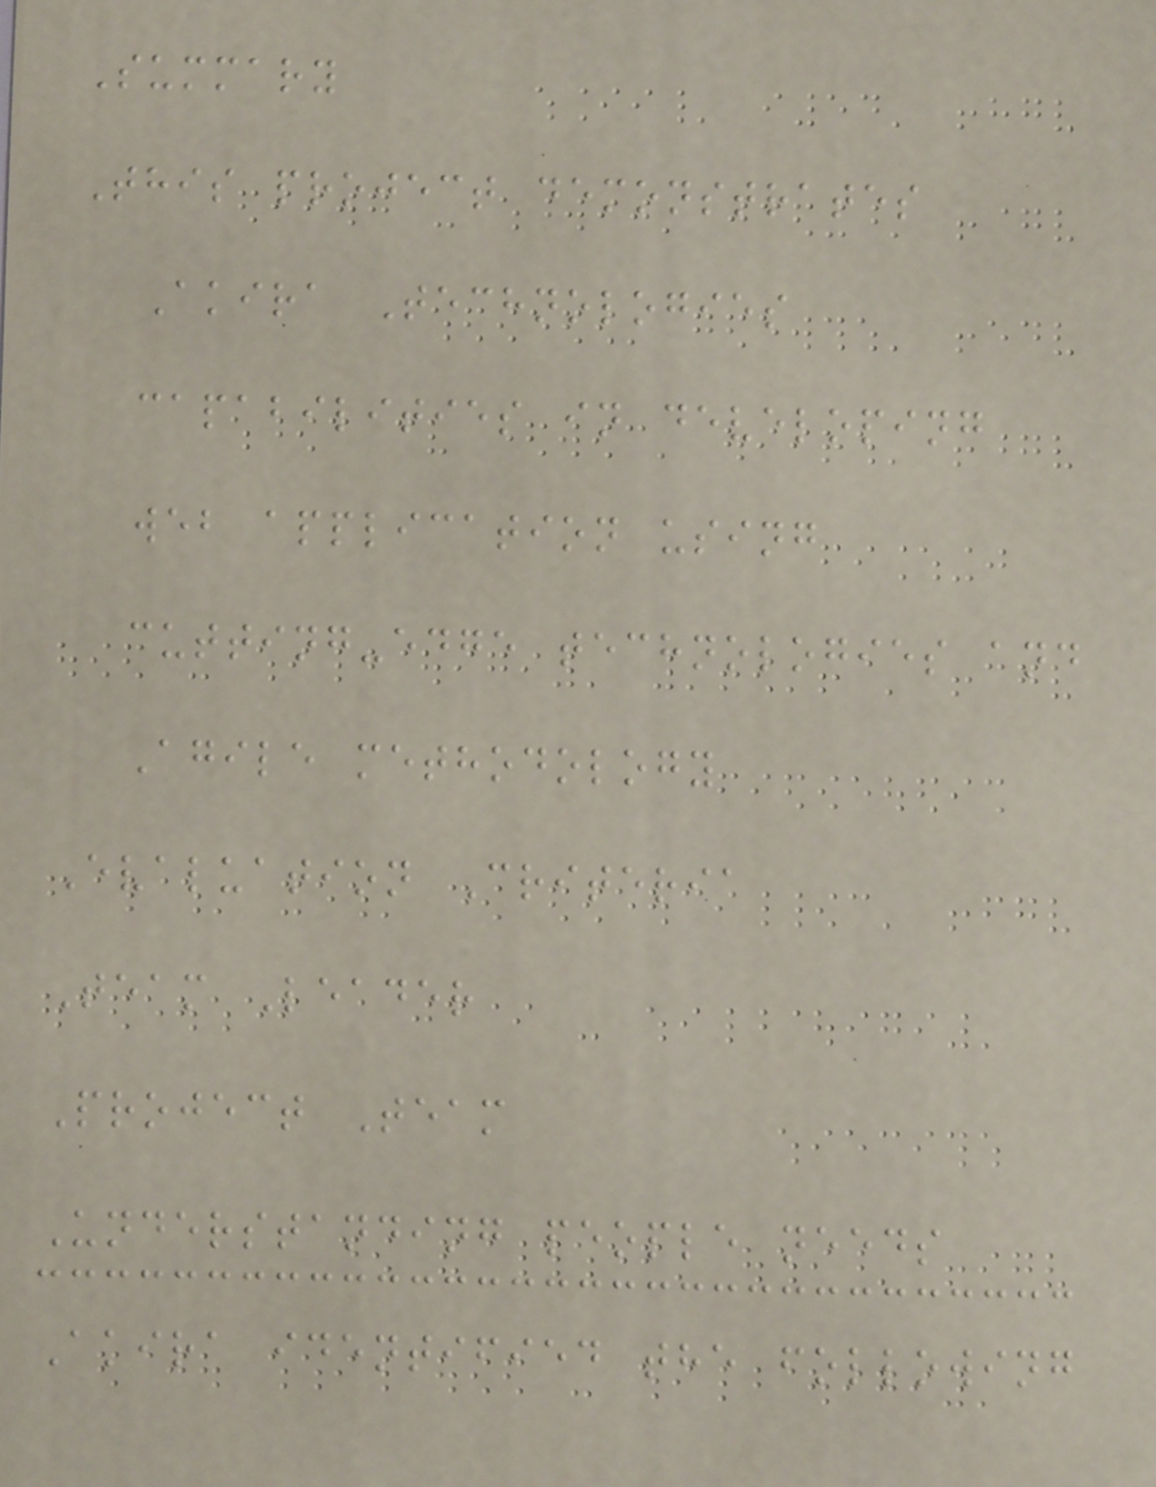Summary
This project demonstrates
Akira Technologies
capabilities in developing
web application using
cutting-edge technologies and
Agile methodology
Evaluation Criteria
Team Leader
Project Team
Understanding people needs
Akira identified the following
